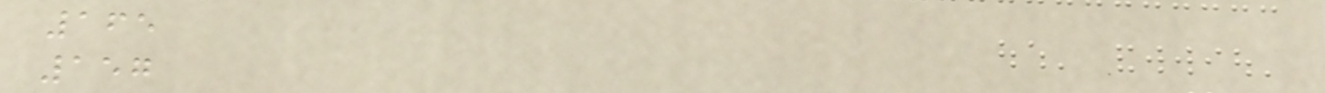165
157
